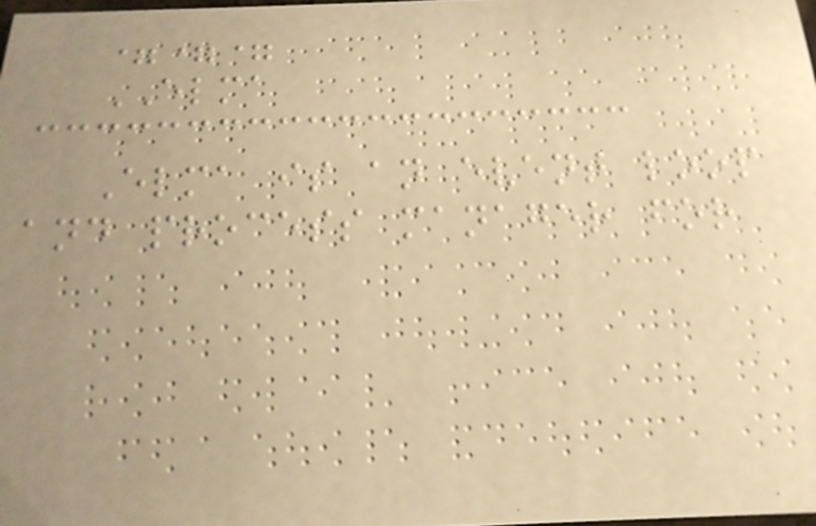===
ELMA
Elma is an event loop
and process manager for
